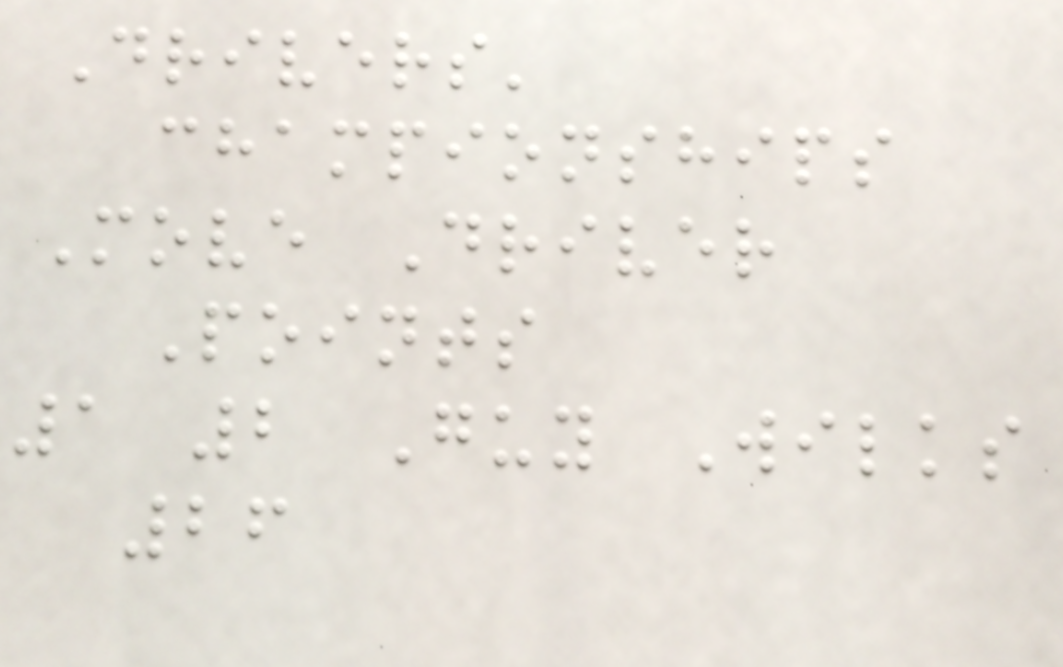Drivers'
championships
Move Driver
Points
1 2 Guy Wilks
26
